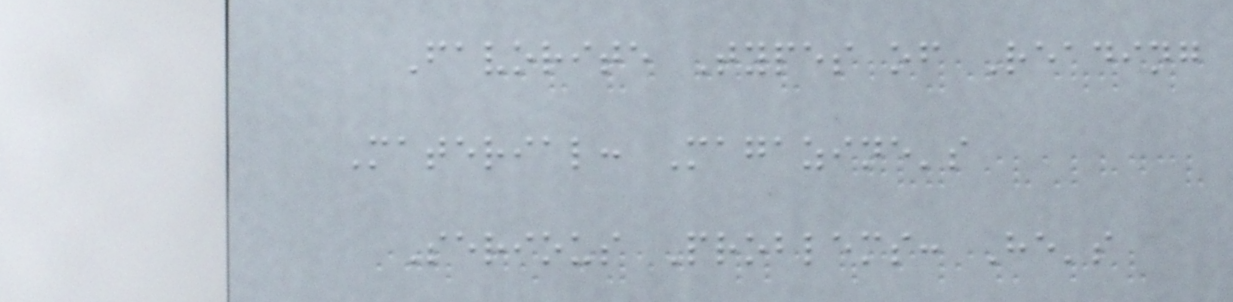Favorite Types of Reading
Material: Magazine's
Serious Problems: He's
